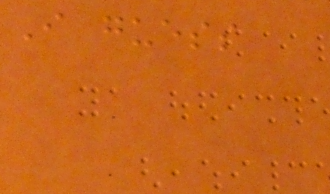I guess
